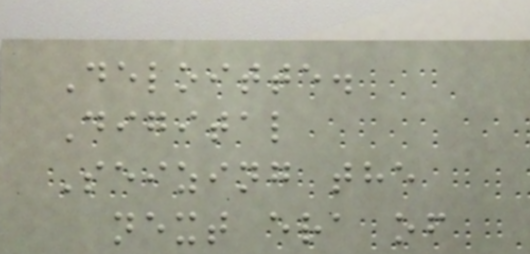Deloitte.
Digital
Seizing the
next era of
